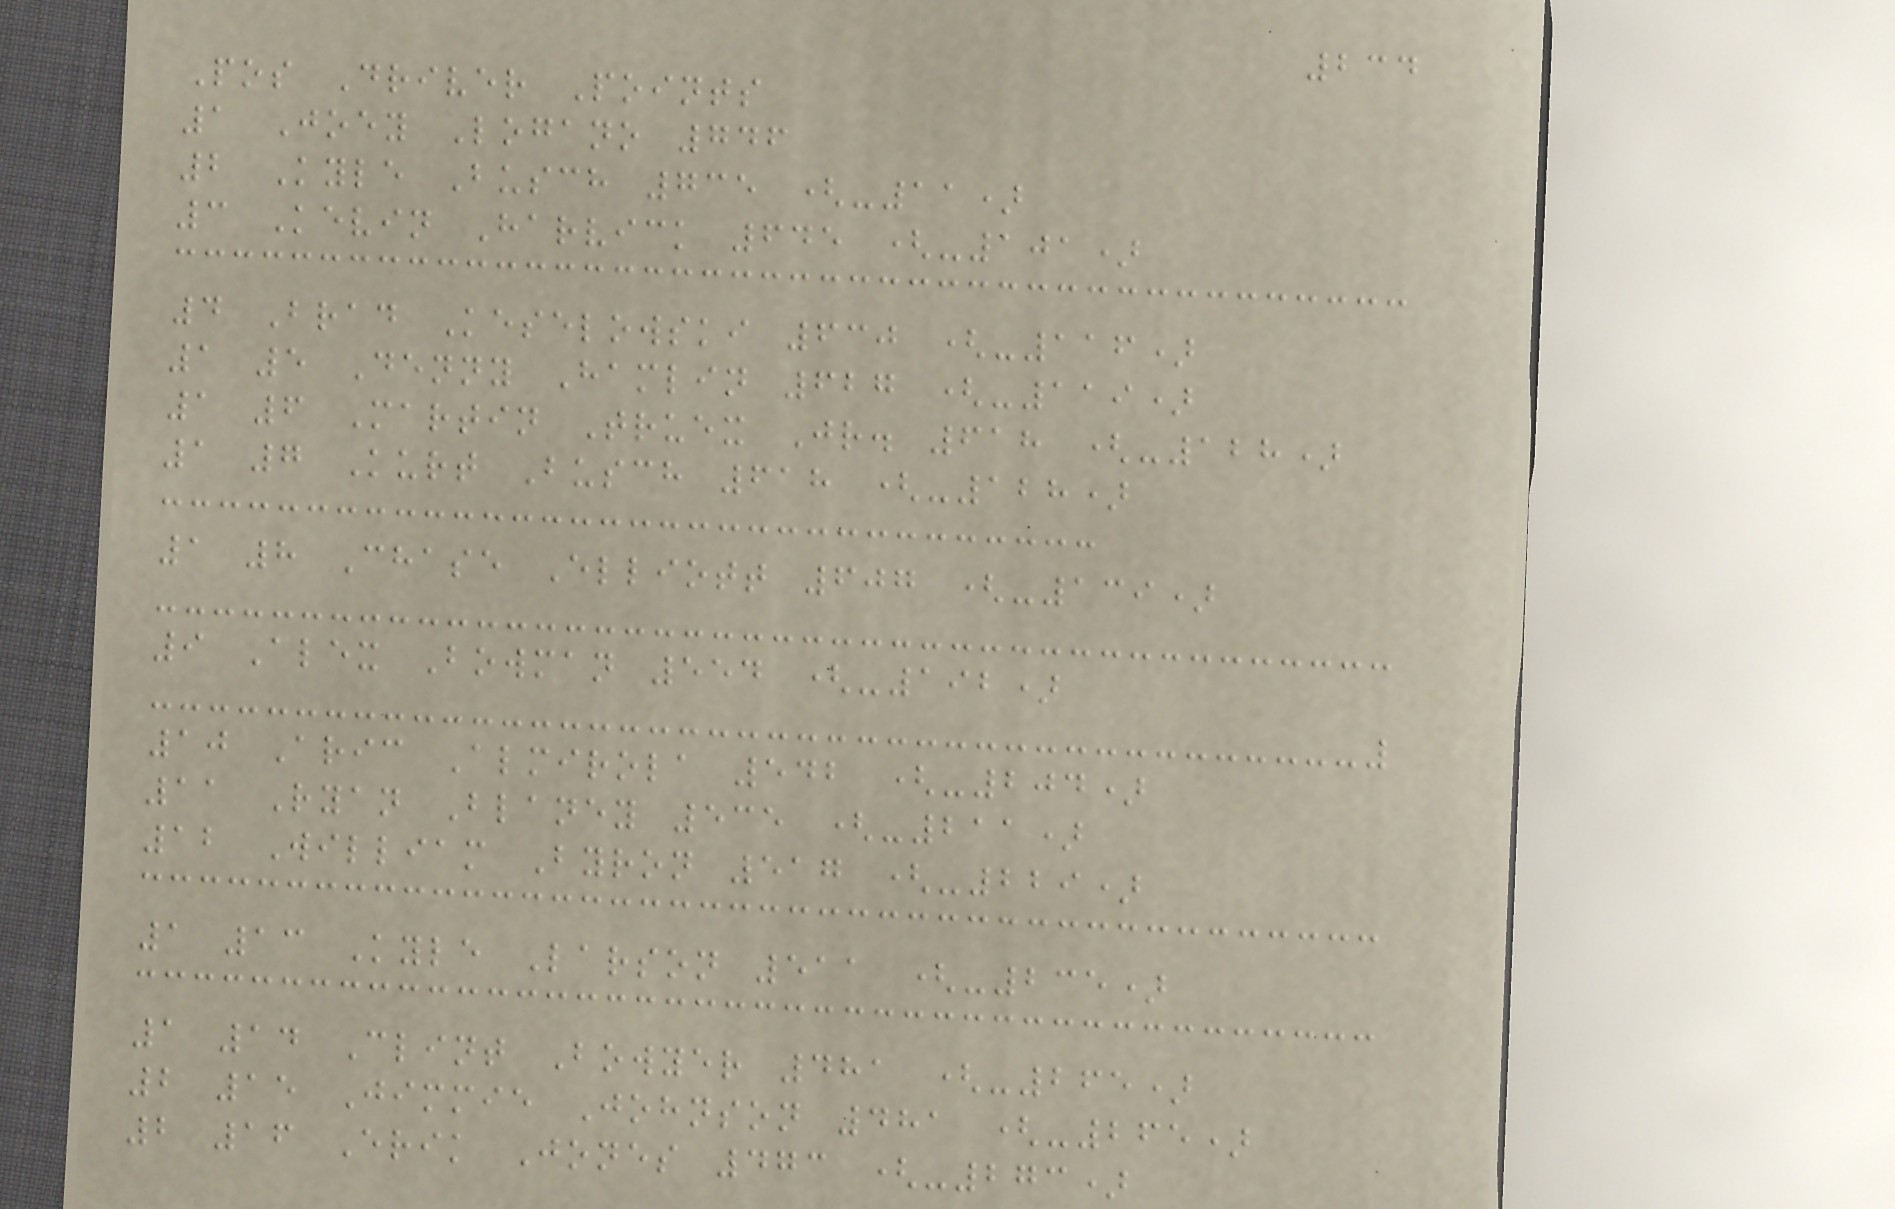234
Pos Driver Points
1 Joey Logano 746
2 Kyle Busch 735 (-11)
3 Kevin Harvick 645 (-101)
4 Brad Keselowski 630 (-116)
1 5 Denny Hamlin 627 (-119)
1 6 Martin Truex Jr. 618 (-128)
1 7 Kurt Busch 618 (-128)
1 8 Chase Elliott 607 (-139)
9 Alex Bowman 554 (-192)
10 Aric Almirola 542 (-204)
11 Ryan Blaney 535 (-211)
12 William Byron 517 (-229)
1 13 Kyle Larson 511 (-235)
1 14 Clint Bowyer 481 (-265)
2 15 Jimmie Johnson 481 (-265)
2 16 Erik Jones 473 (-273)
